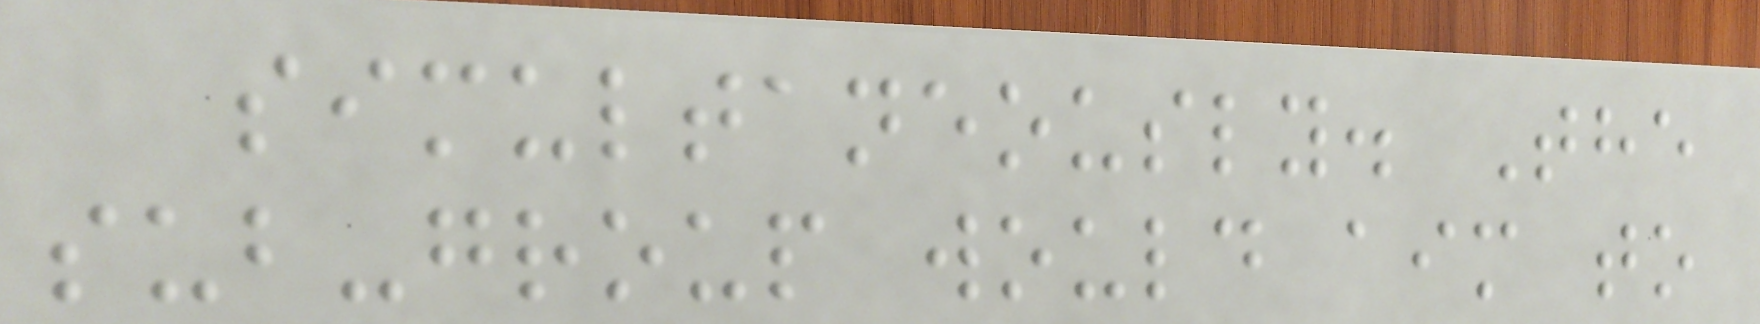simultaneously. The
sub-group would aim to
